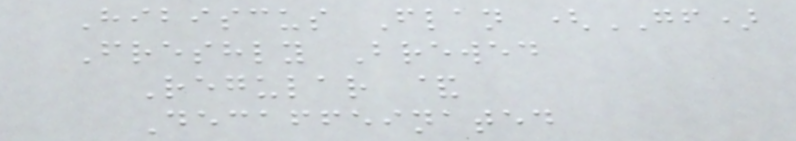Hibiscus Flan (GF)
Freshly Brewed
Regular &
Decaffeinated
